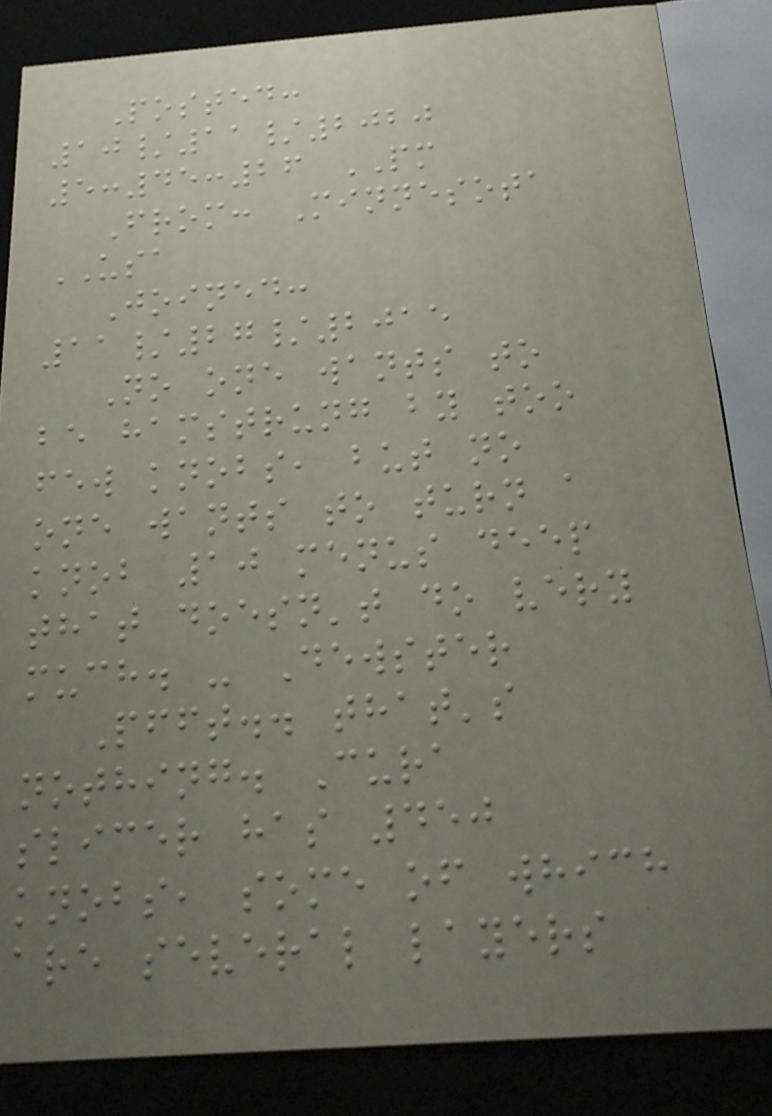Posted:
10/11/2020
5:45:26 PM
From: Minnesota
USA
Joined:
11/27/2015
No one wants to
be hamstrung by too
few knobs, but no
one wants to turn a
knob 10 menus deep
that doesn't do very
much. - Dewster
Pfft.. that's
nothing. Cura
slicer has 450
knobs, some of which
are several layers
